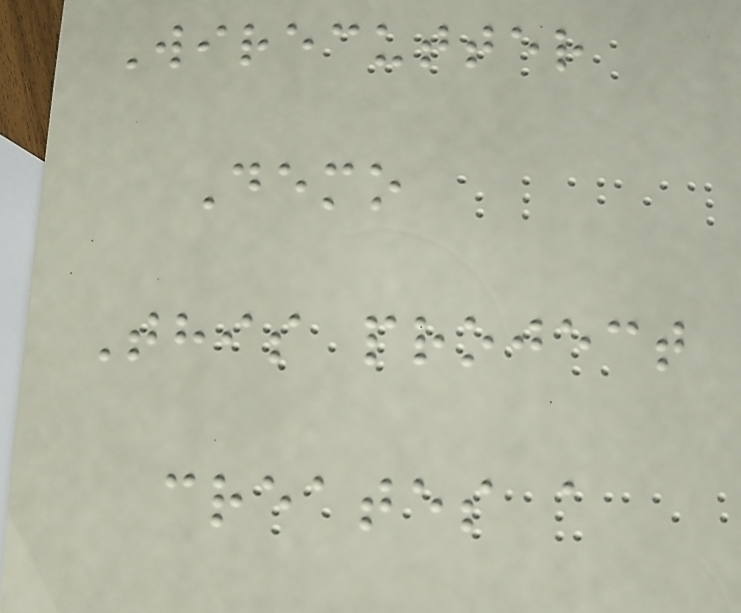Wirecutter
Demo
This project
creates a
